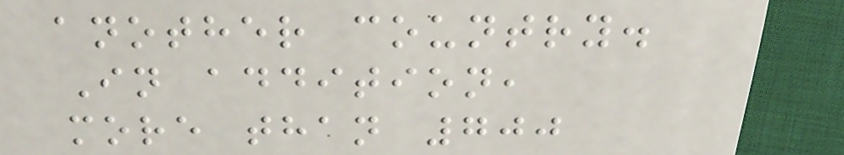another country.
In addition,
more than 700
